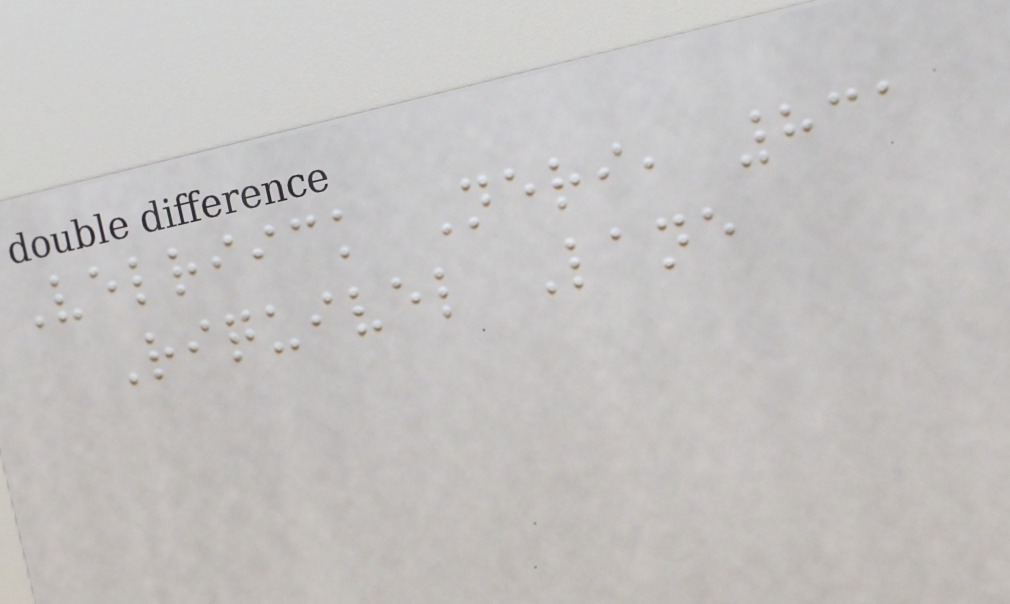Velriick Neri, 831
Riquivel Lane
